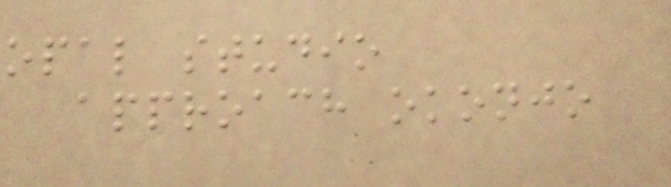opal studio
approach okonjo
